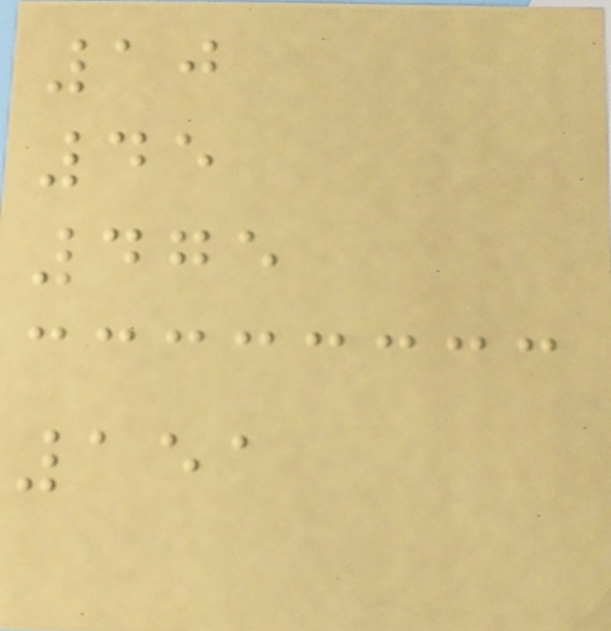10
45
475
151
